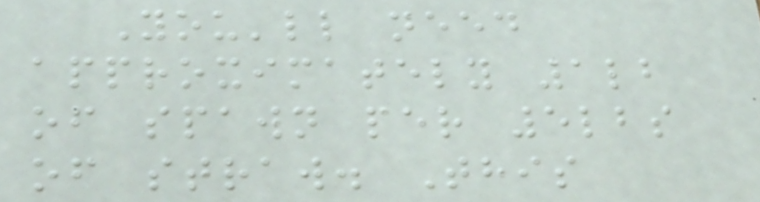You'll need
approximately 1lb
of spawn per 5lbs
of straw. This
